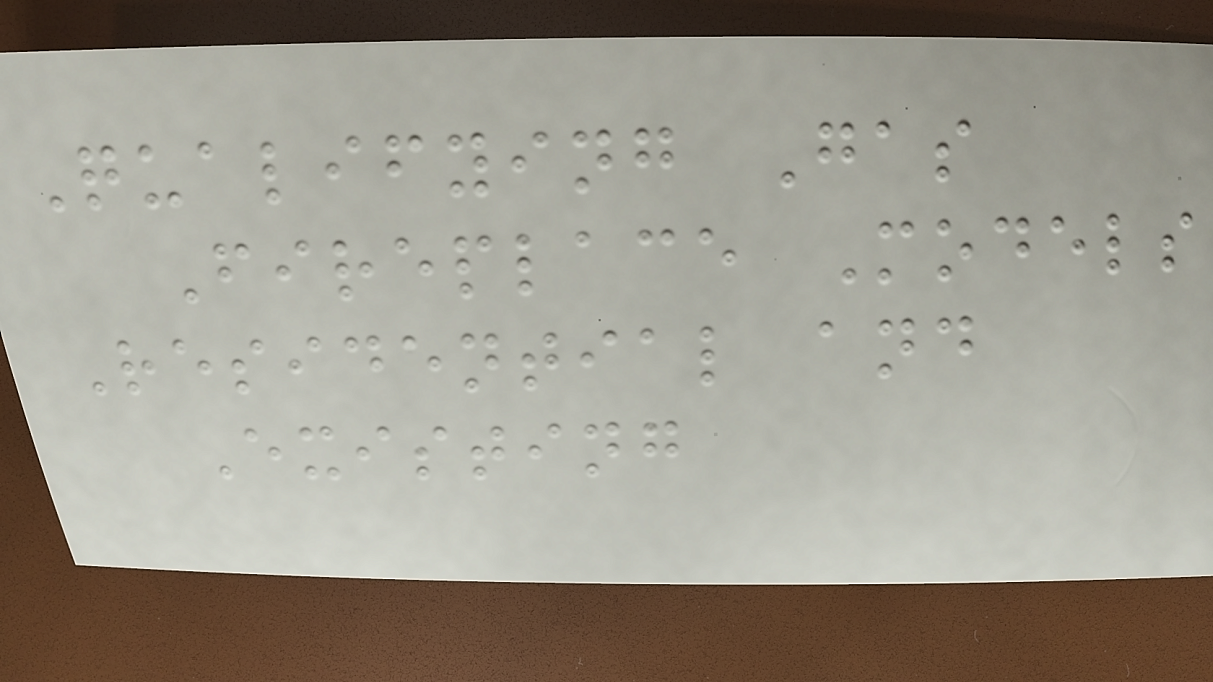Qualifying Gas
Fireplace Models
Residential and
Existing
